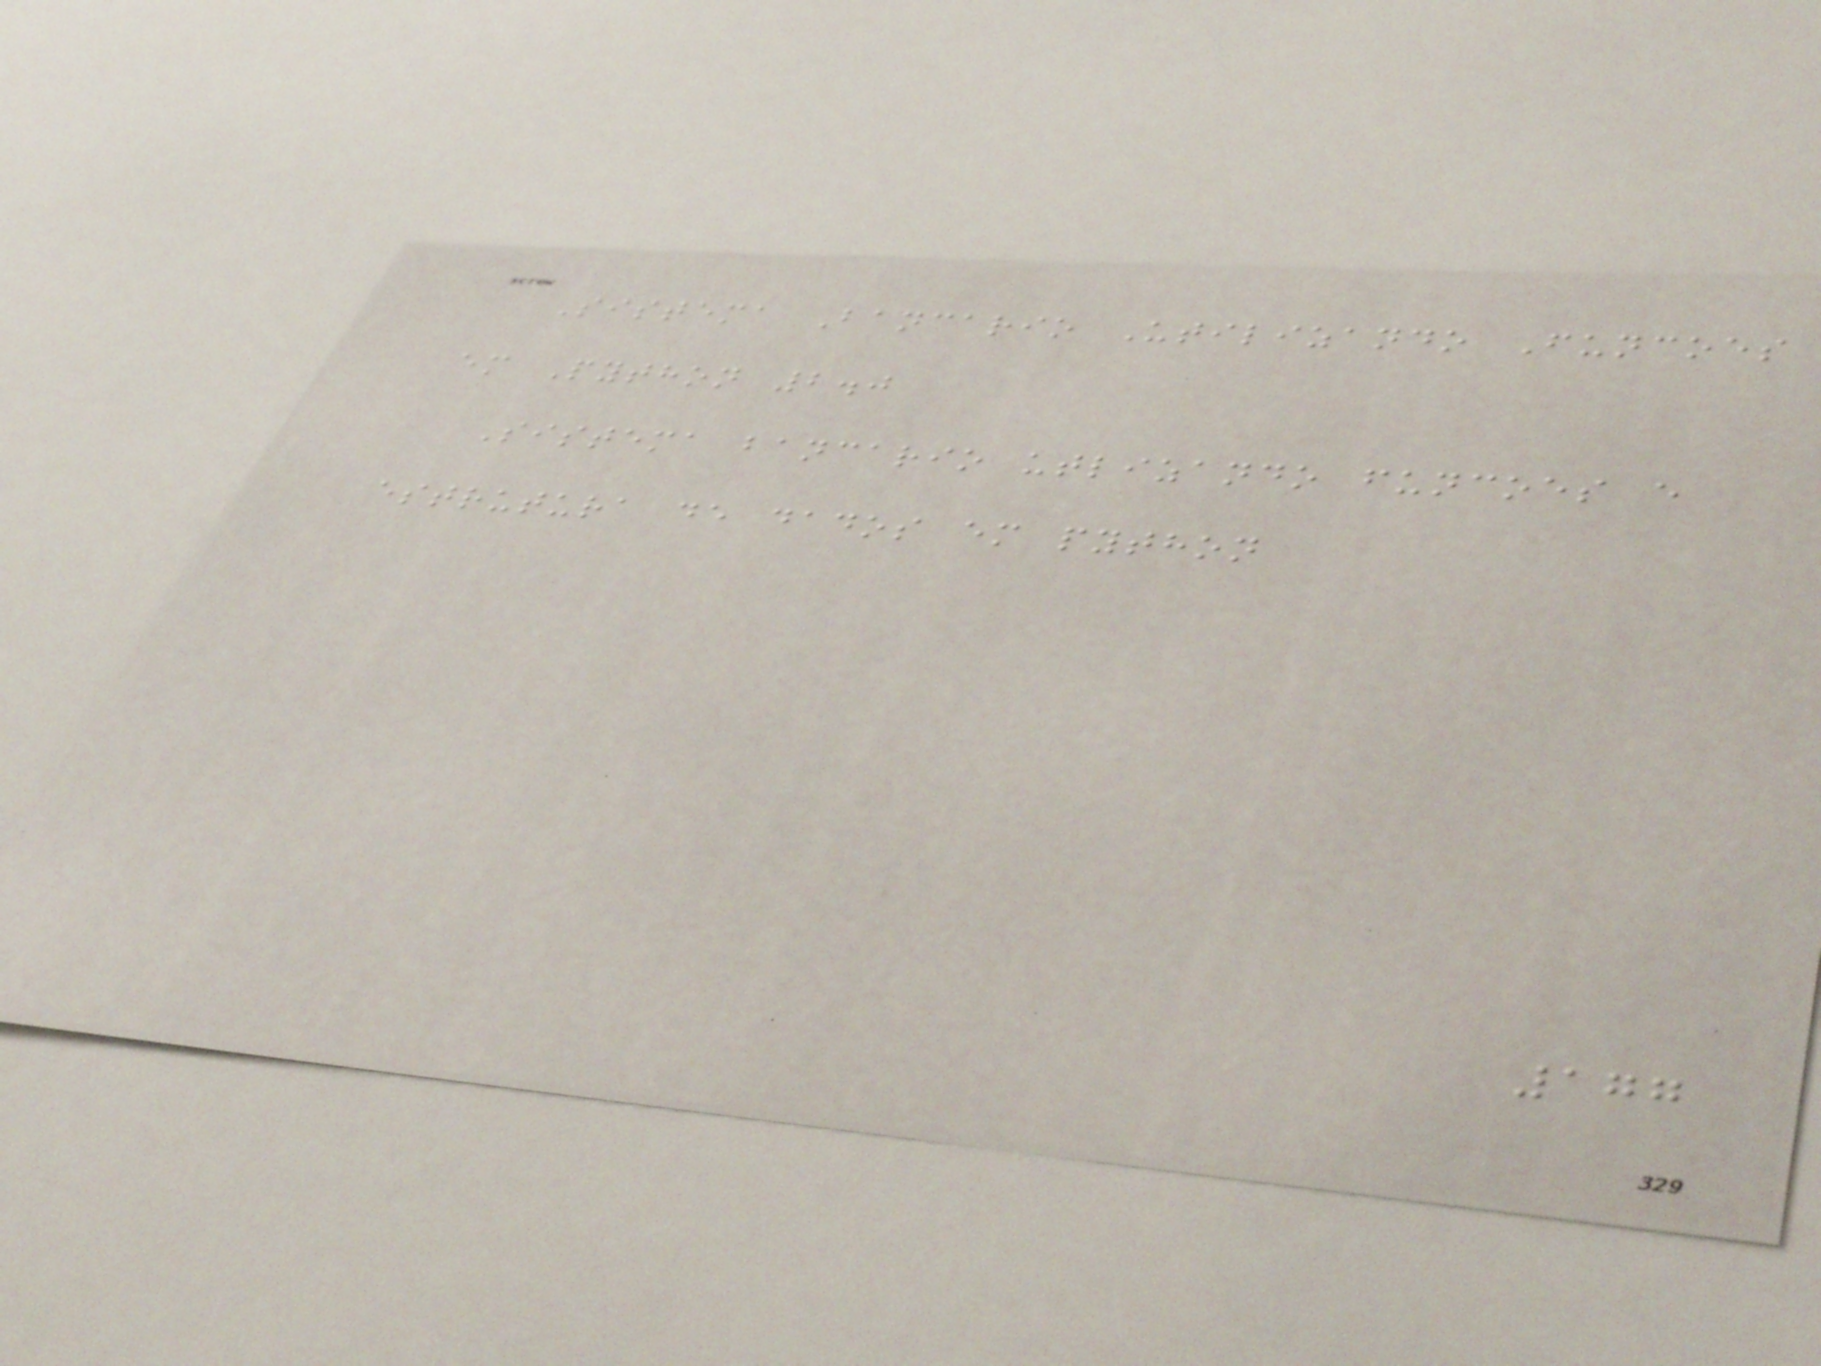Sistema Bancario Utilizando Funcoes
em Python 2.0
Sistema bancario utlizando funcoes e
estrutura de dados em python
177
